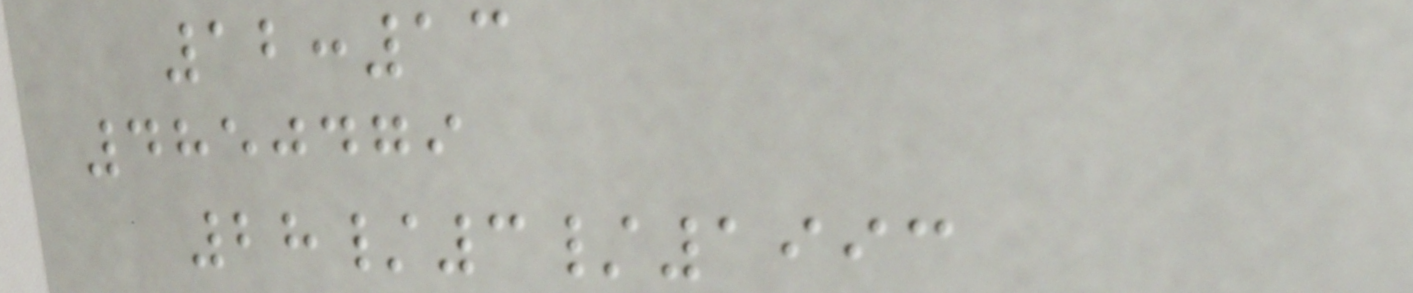12:13
4850479
28/3/1993
